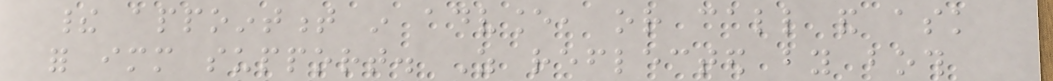their appointment in advance, or call and ask
for immediate support. As reflected by both
